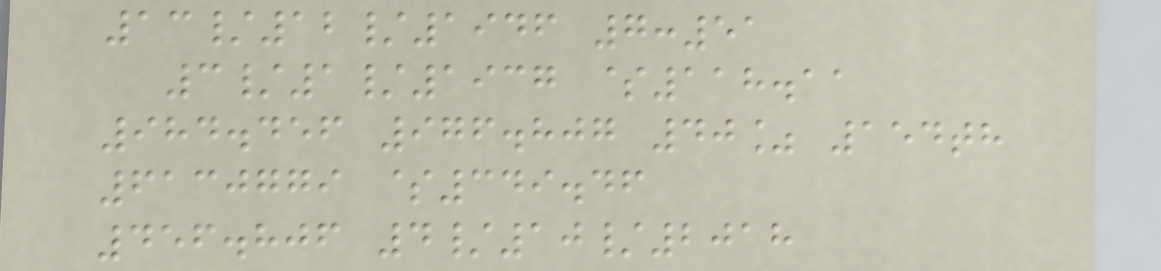13/12/1946 7:51
3/1/1937 $118.11
984.456 976.807 40% 154th
6130779 $349.46
456.806 4/10/2018
